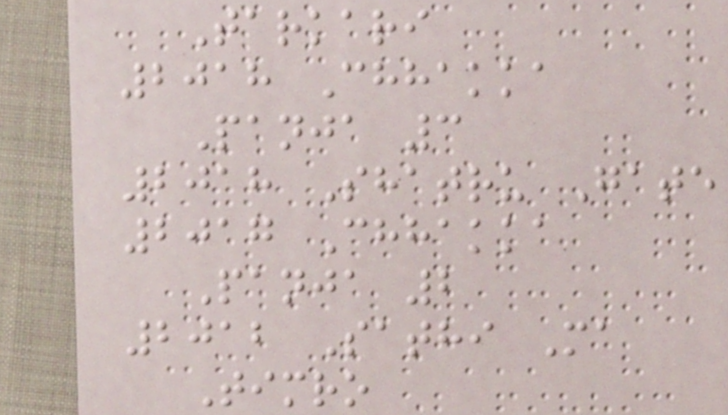Tarkari
2018 Chhakka
Panja 3
2018 Shatru Gate
2017 Chhakka
Panja 2
2012 Sathi Ma
Timro
